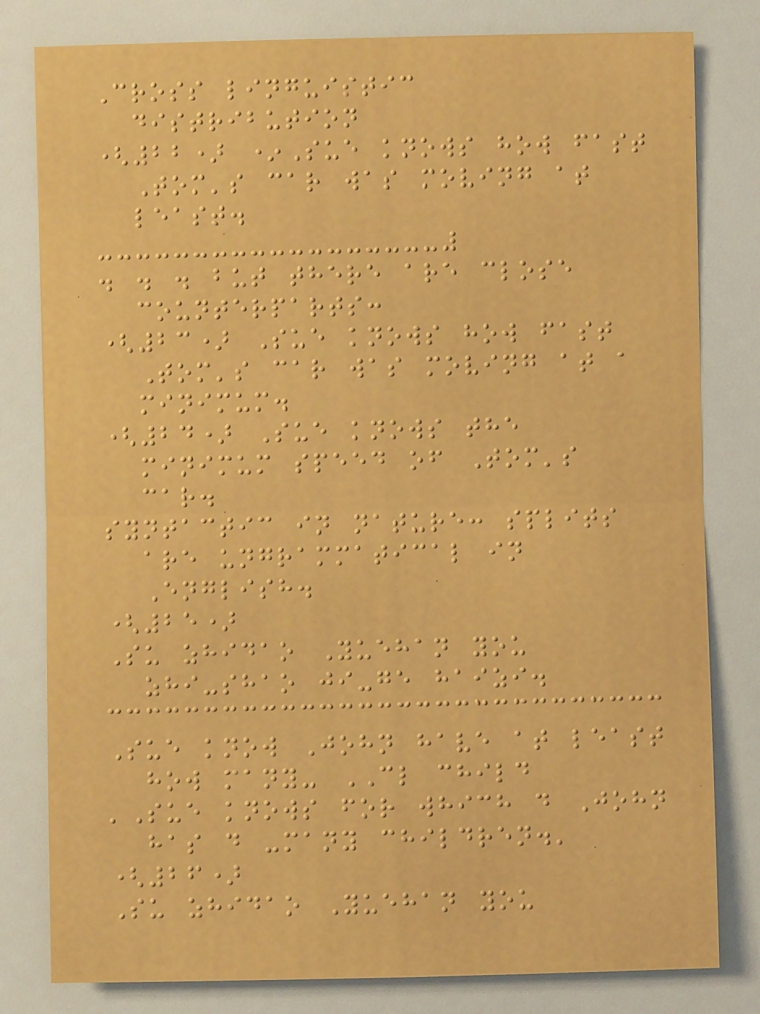Cross linguistic
distribution
(22) *Sue knows how fast
Tom's car was moving at
least.
. . . but there are close
counterparts:
(23) Sue knows how fast
Tom's car was moving at a
minimum.
(24) Sue knows the
minimum speed of Tom's
car.
syntactic in nature: splits
are ungrammatical in
English.
(25)
Su zhidao Yuehan you
zhi-shao ji-ge haizi.
Sue know John have at least
how many- CL child
'Sue knows for which d John
has d -many children.'
(26)
Su zhidao Yuehan you
